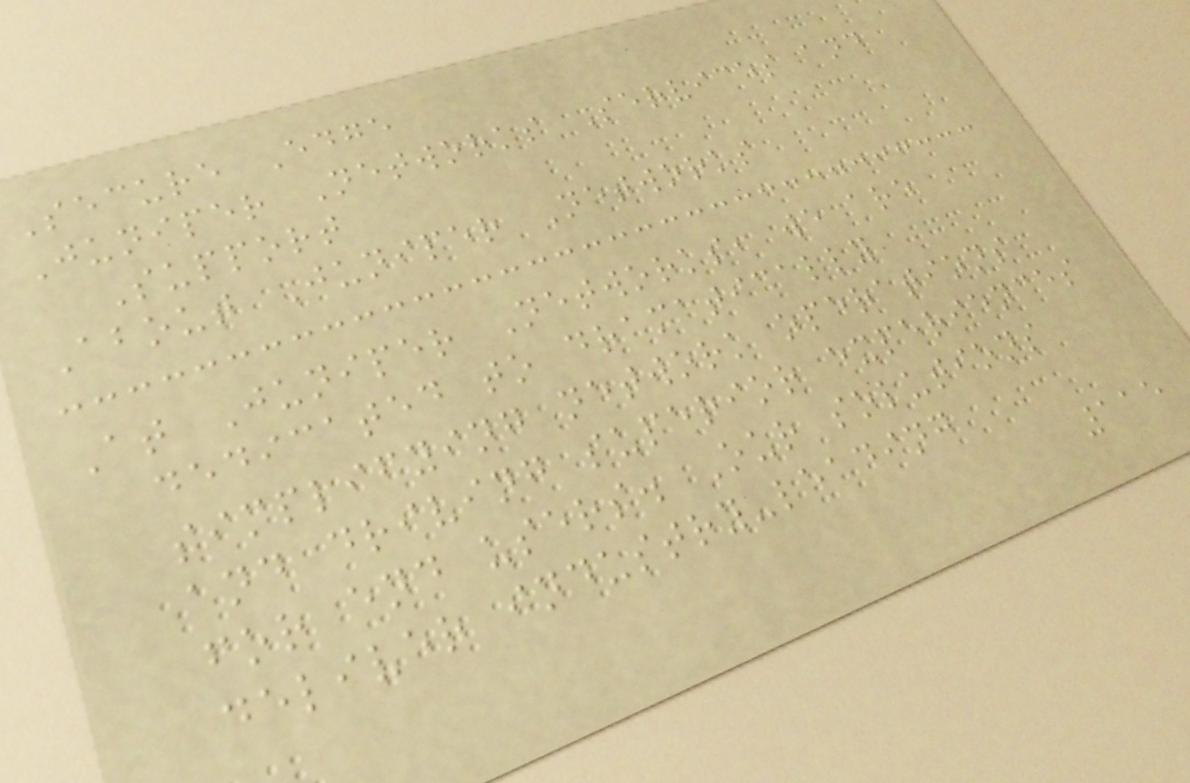Secure Edge
Juniper Networks Services and
Support
About Juniper Networks
At Juniper Networks, we are
dedicated to dramatically
simplifying network operations
and driving superior experiences
for end users. Our solutions
deliver industry-leading
115
